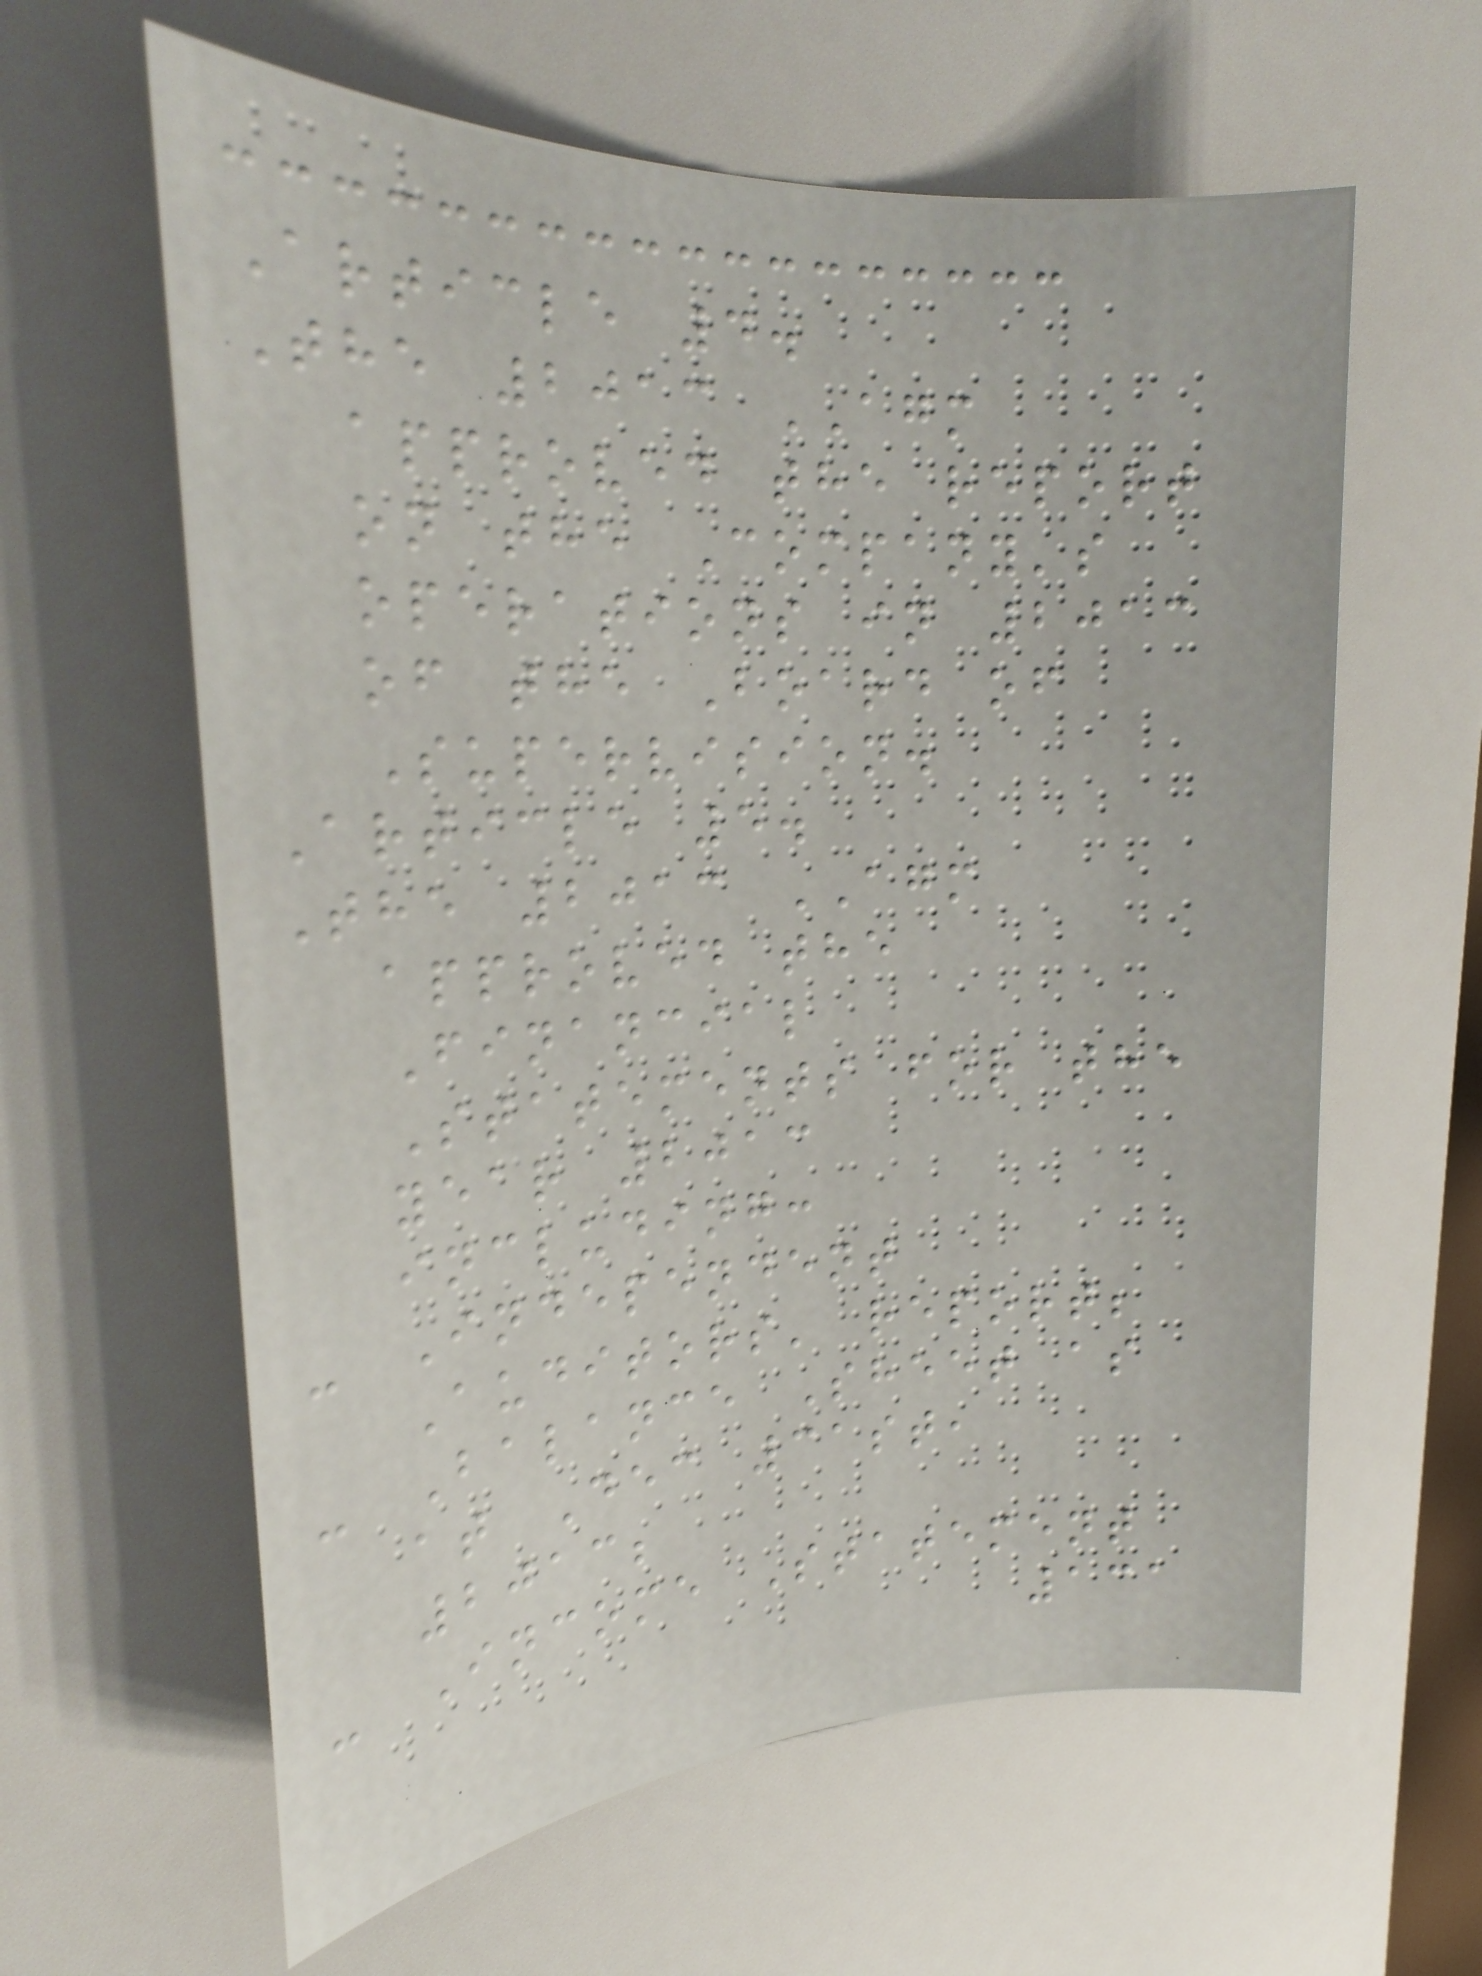Article 4.
The 2013 AGM
approved the report
on the Company's
operations in 2013
of the Board of
Supervision.
Article 5.
The 2013 AGM
approved the
Financial
Statements for the
year 2013
including:
- Independent
Auditors' report;
- Balance Sheet as
at Dec 31st,
2013;
- Income Statement
131
